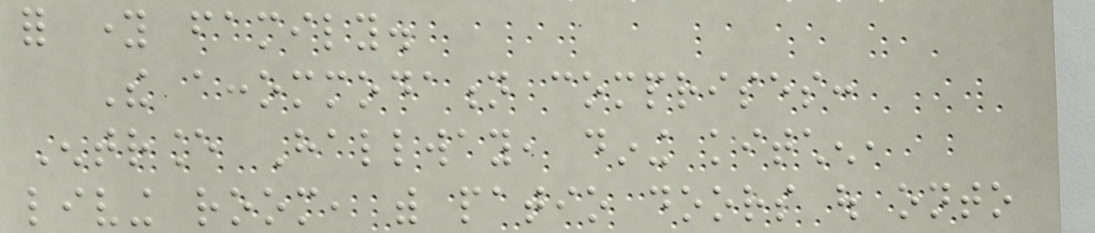for young family.
The accommodation comprises:
Entrance Hallway, dining kitchen,
living room, with patio doors out onto
